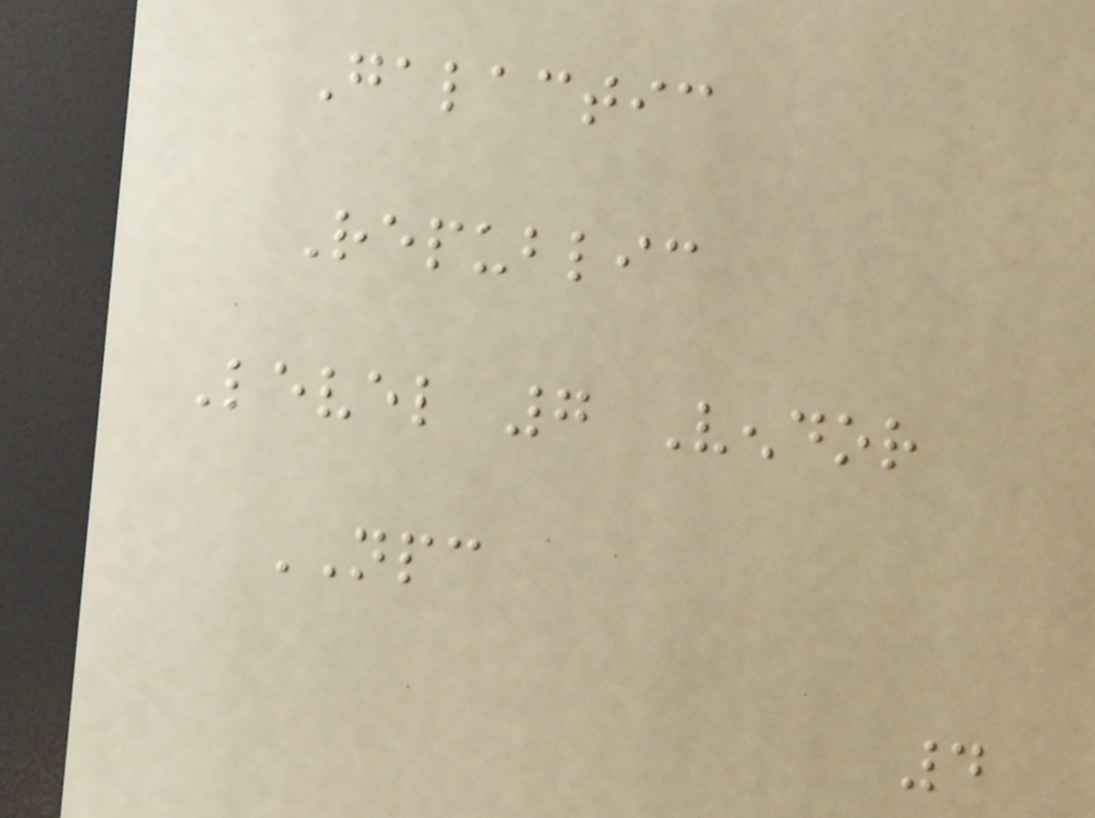Galactic
Republic
Level 7 Vendor
NPC
4
